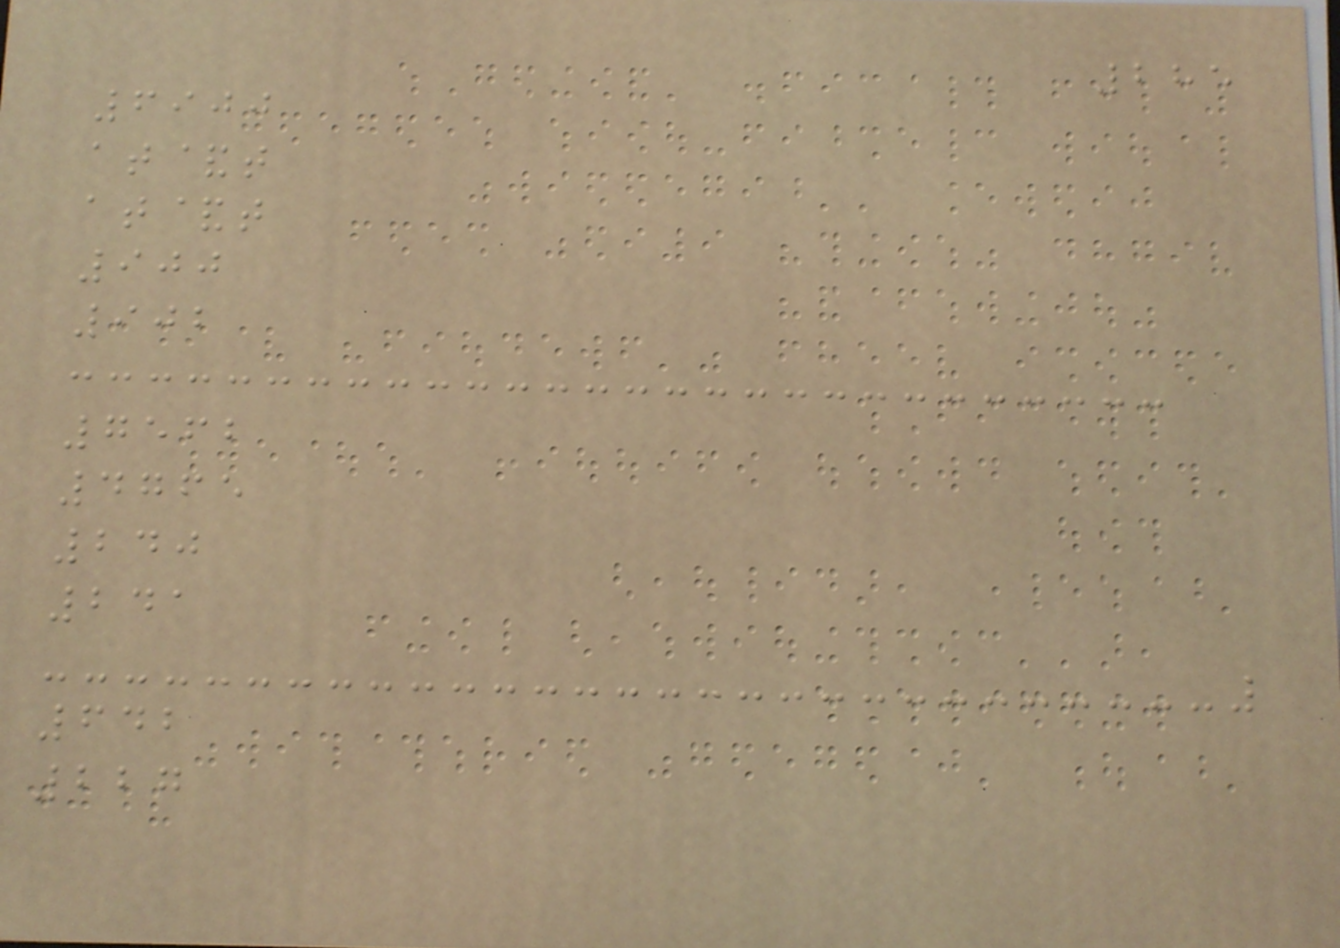285
6900
at&t
at&t
900
902
7562
4765
240
241
642
227
